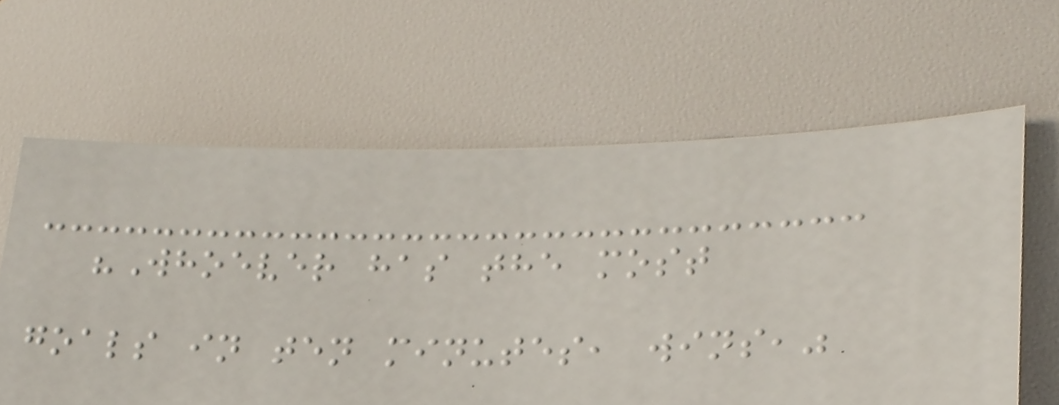"Whoever has the most
goals in ten minutes, wins,"
